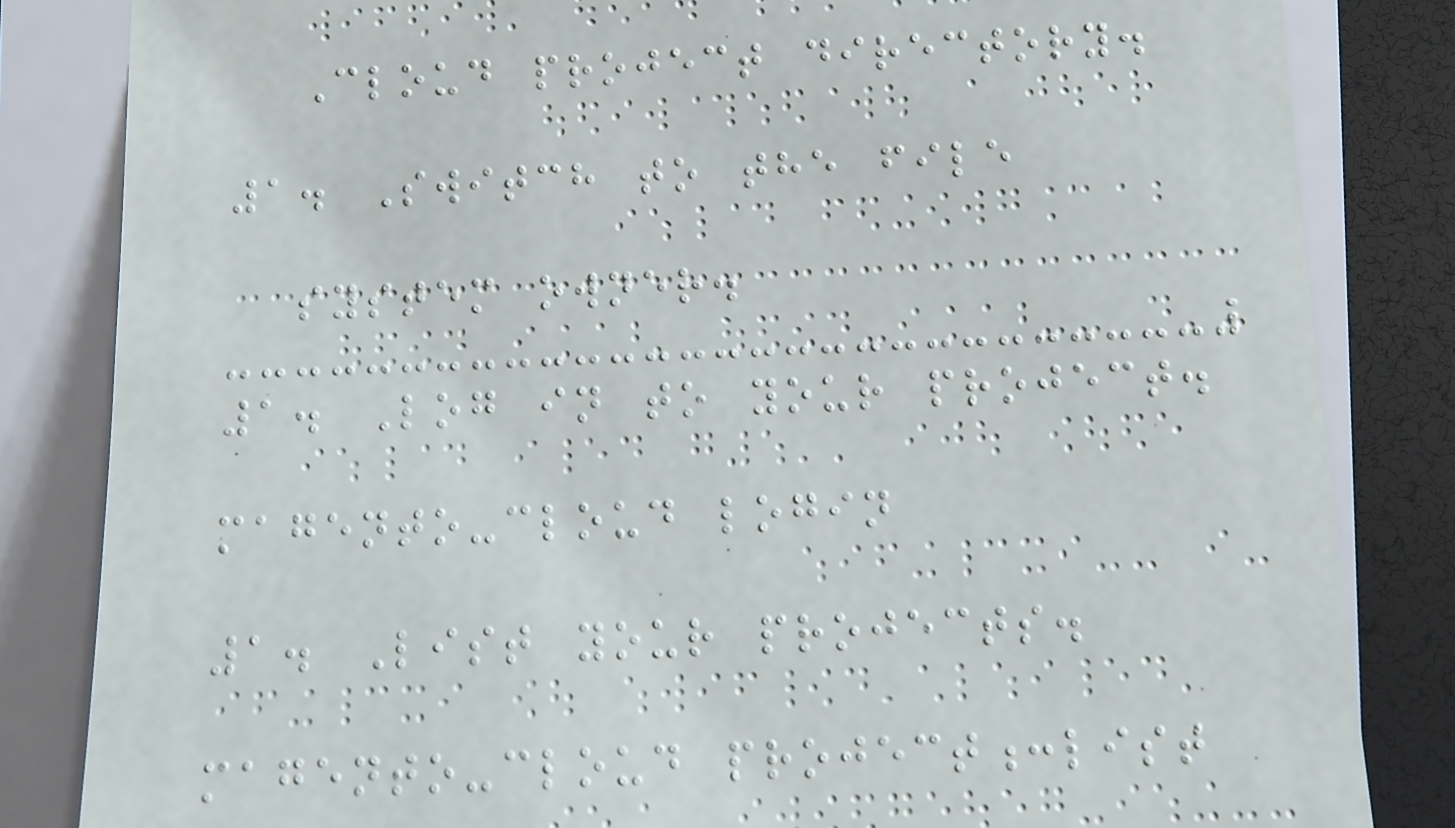Cloud project directory.
1. Switch to the file
system owner.
1. Log in to your project.
magento-cloud login
1. List your projects.
magento-cloud project:list
